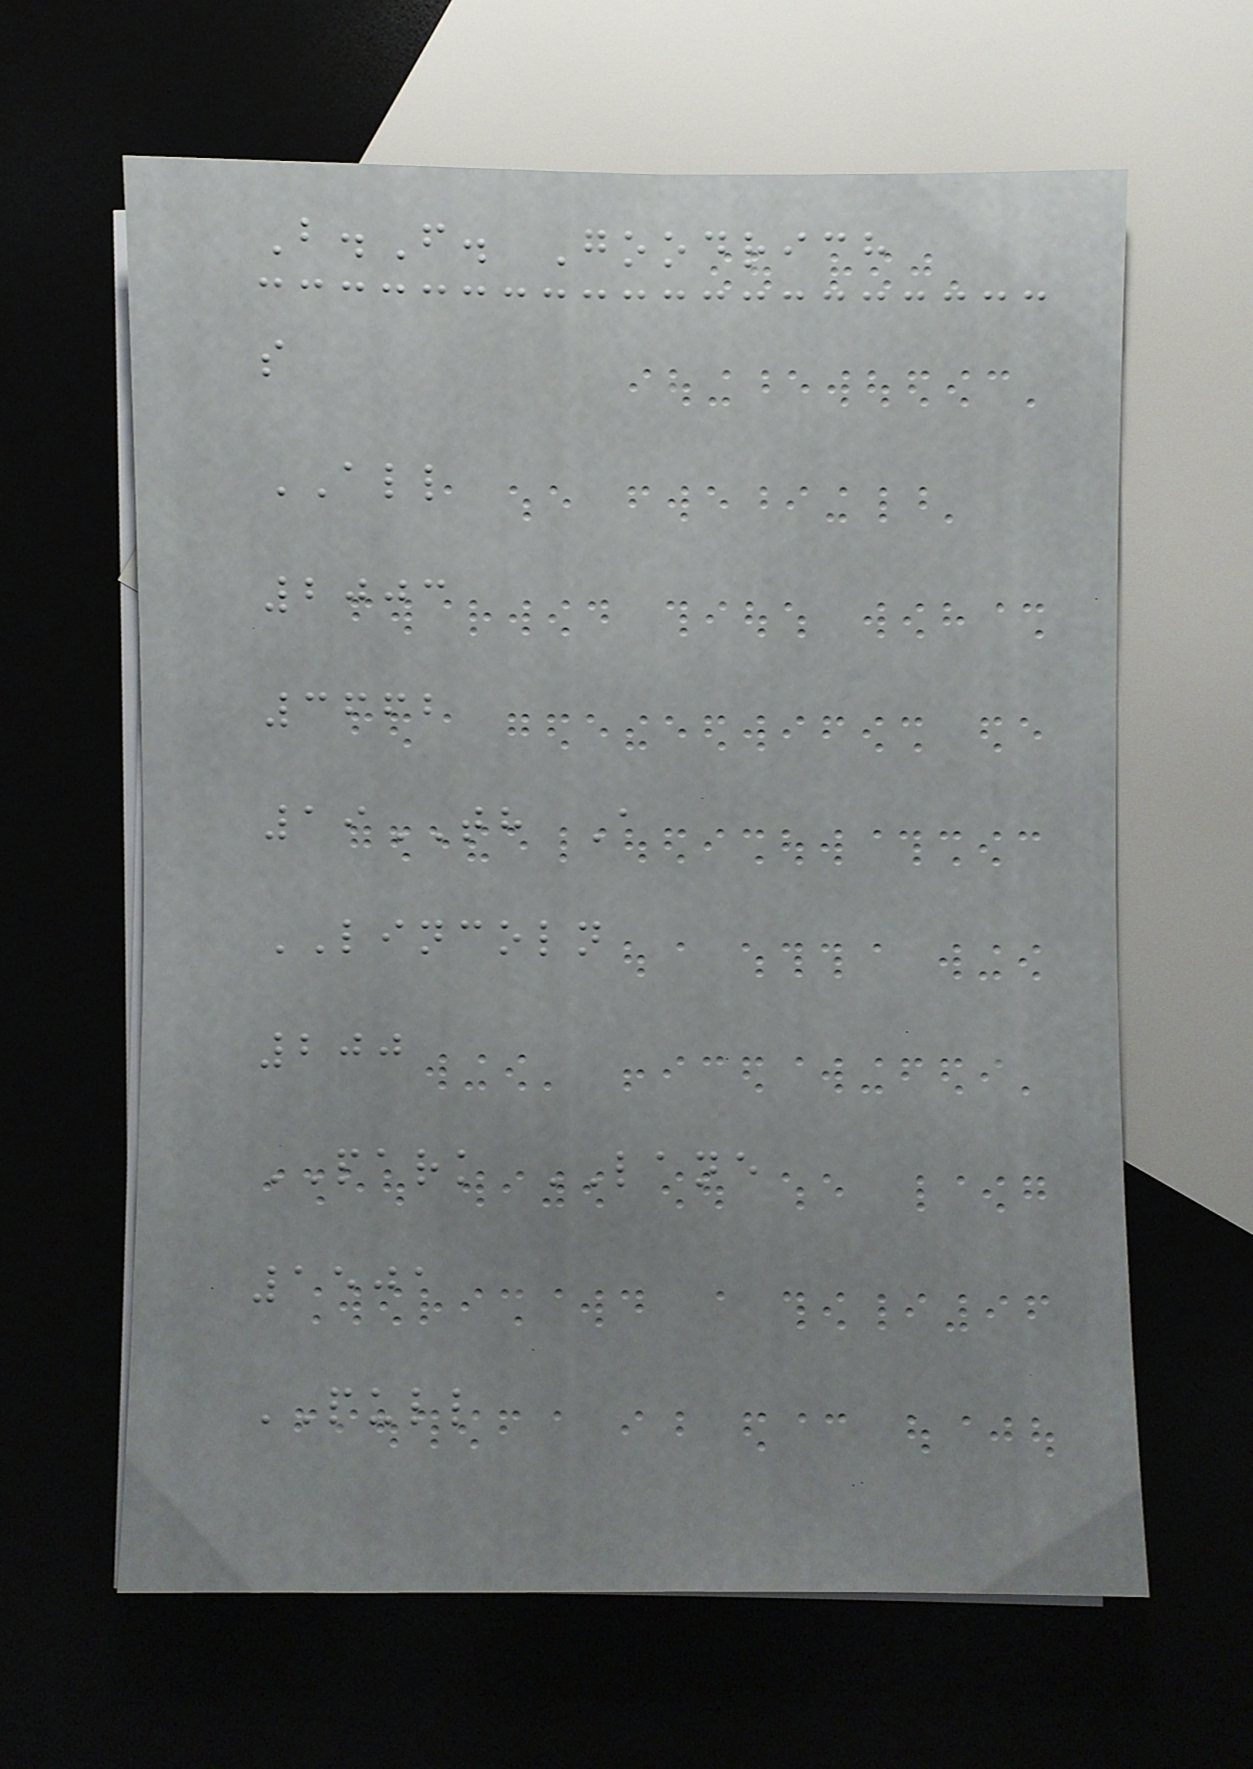B.F. Goodrich
s
ALL
2003
3662
19TH A
LINCOLN
200
PARK LANE
1501
PULL
